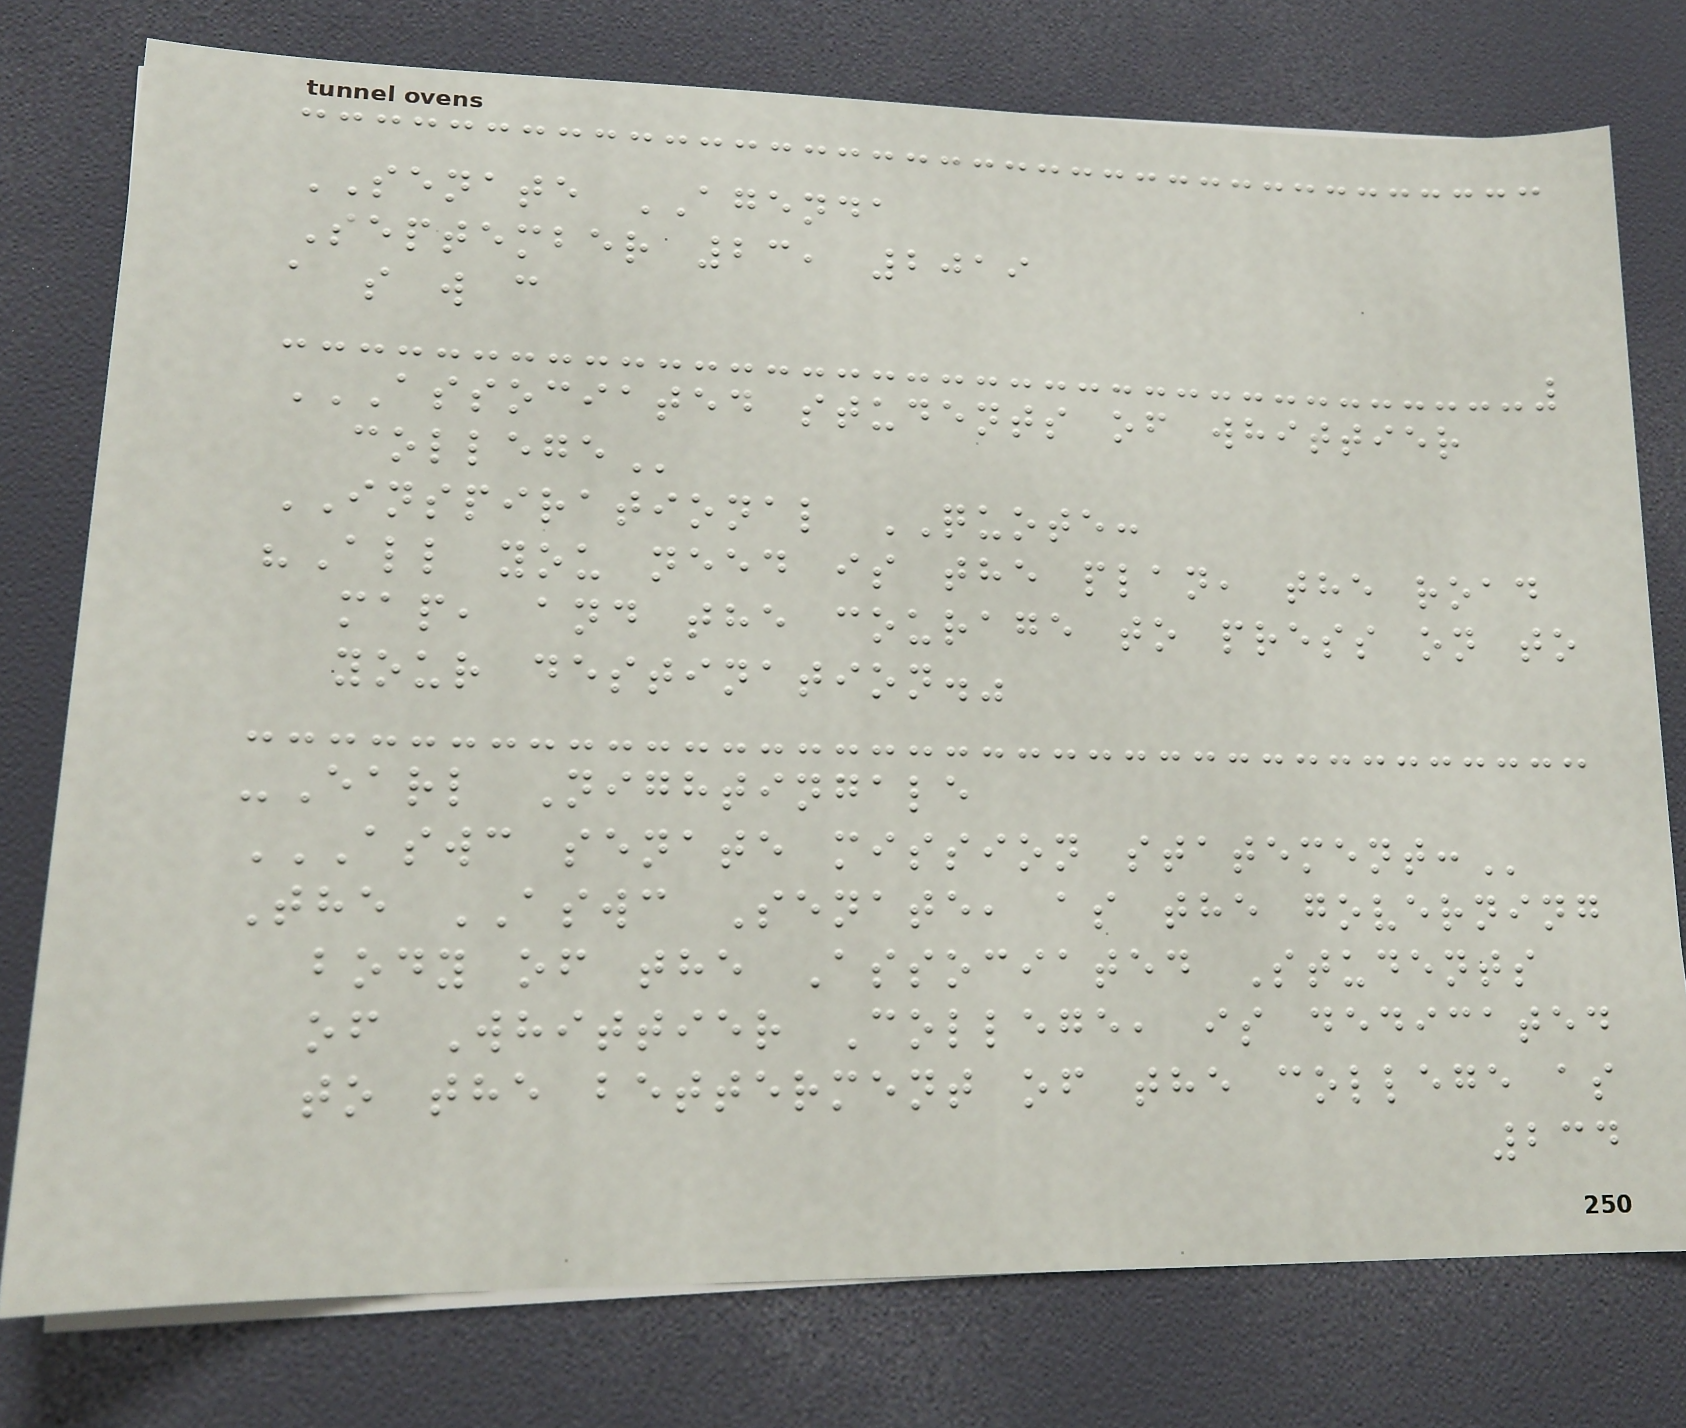SENATE AGENDA
September 23, 2019
a s w c
ASSOCIATED STUDENTS OF WHITTIER
COLLEGE
INSPIRATIONAL QUOTE:
"All you need is the plan, the road
map, and the courage to press on to
your destination."
-Earl Nightingale
ASWC SENATE MISSION STATEMENT:
The ASWC Senate, as the governing
body of the Associated Students
of Whittier College, is dedicated
to the betterment of the college as
234
